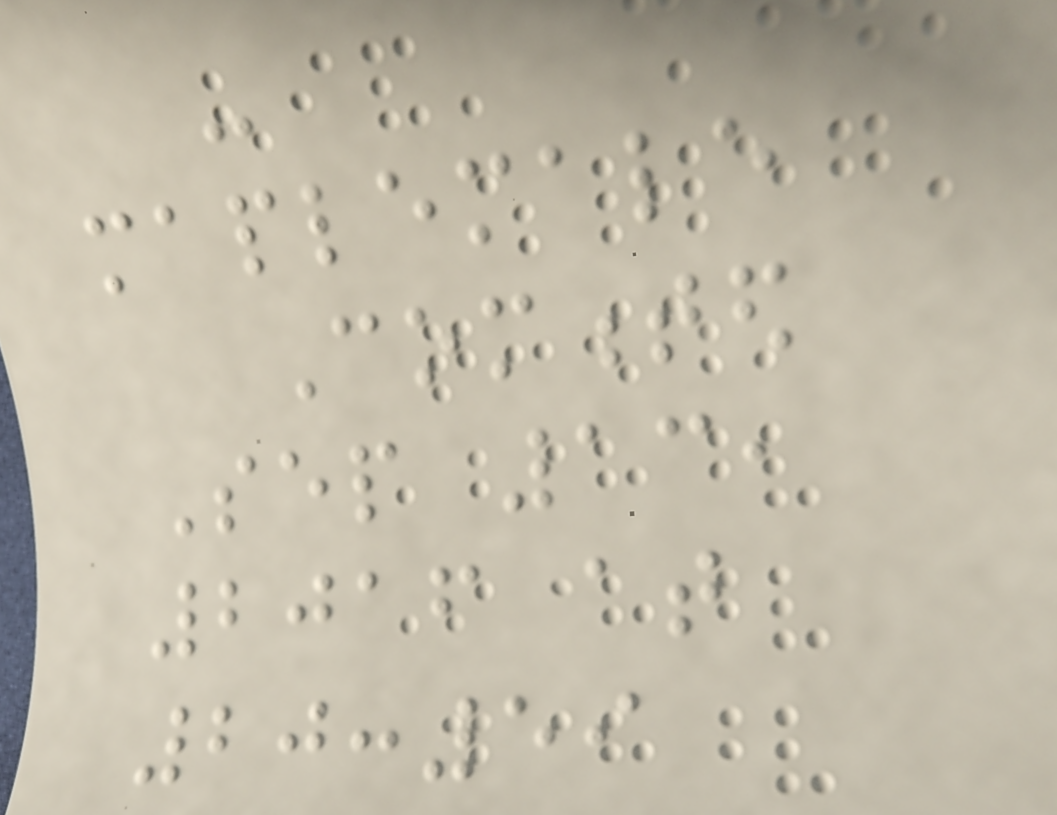-
maplemale
Commented
Sep 13,
2016 at
20:59
